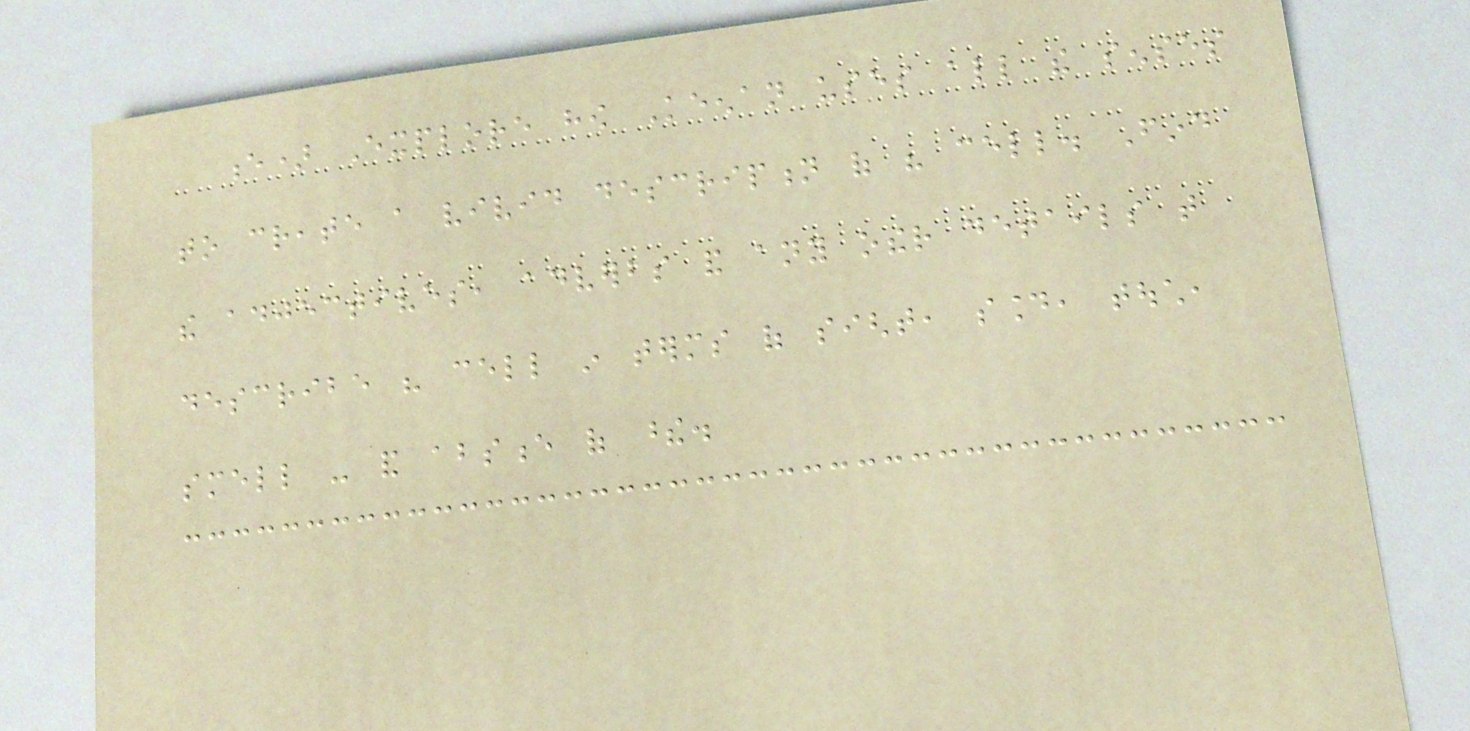e) Explore how Keenan uses all the senses
to create a vivid description of his cell. Find
the adjectives, adverbs and any other details that
describe his cell in terms of sight, sound, touch,
smell - and absence of these.
